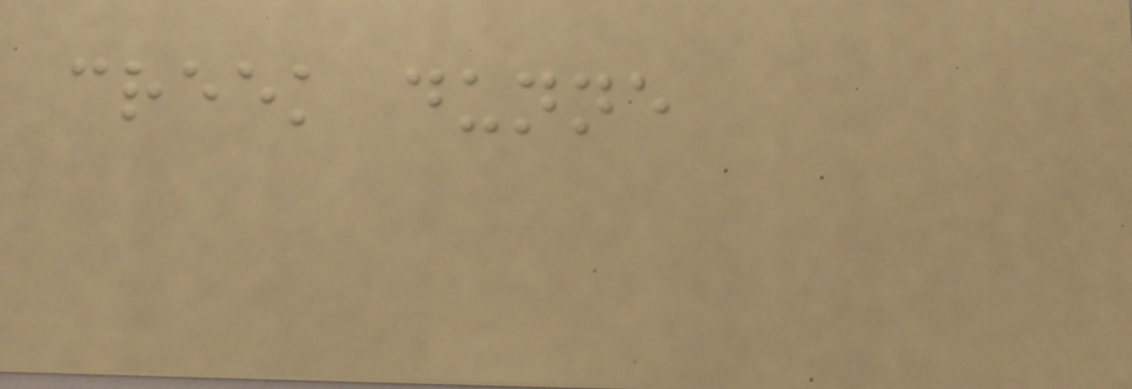creek dunne
